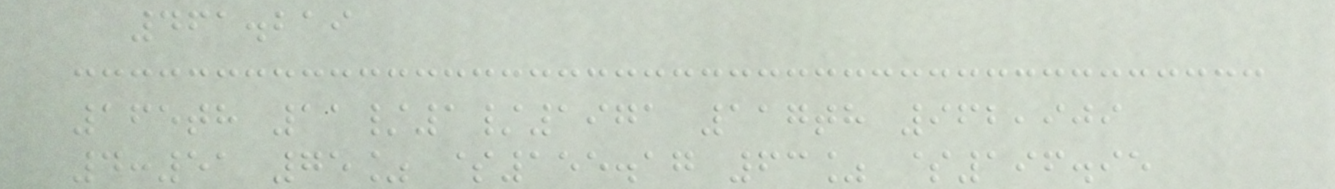461.219
165th 11/1/1971 117th 962,909
4:51 75% $155.17 63% $196.95
